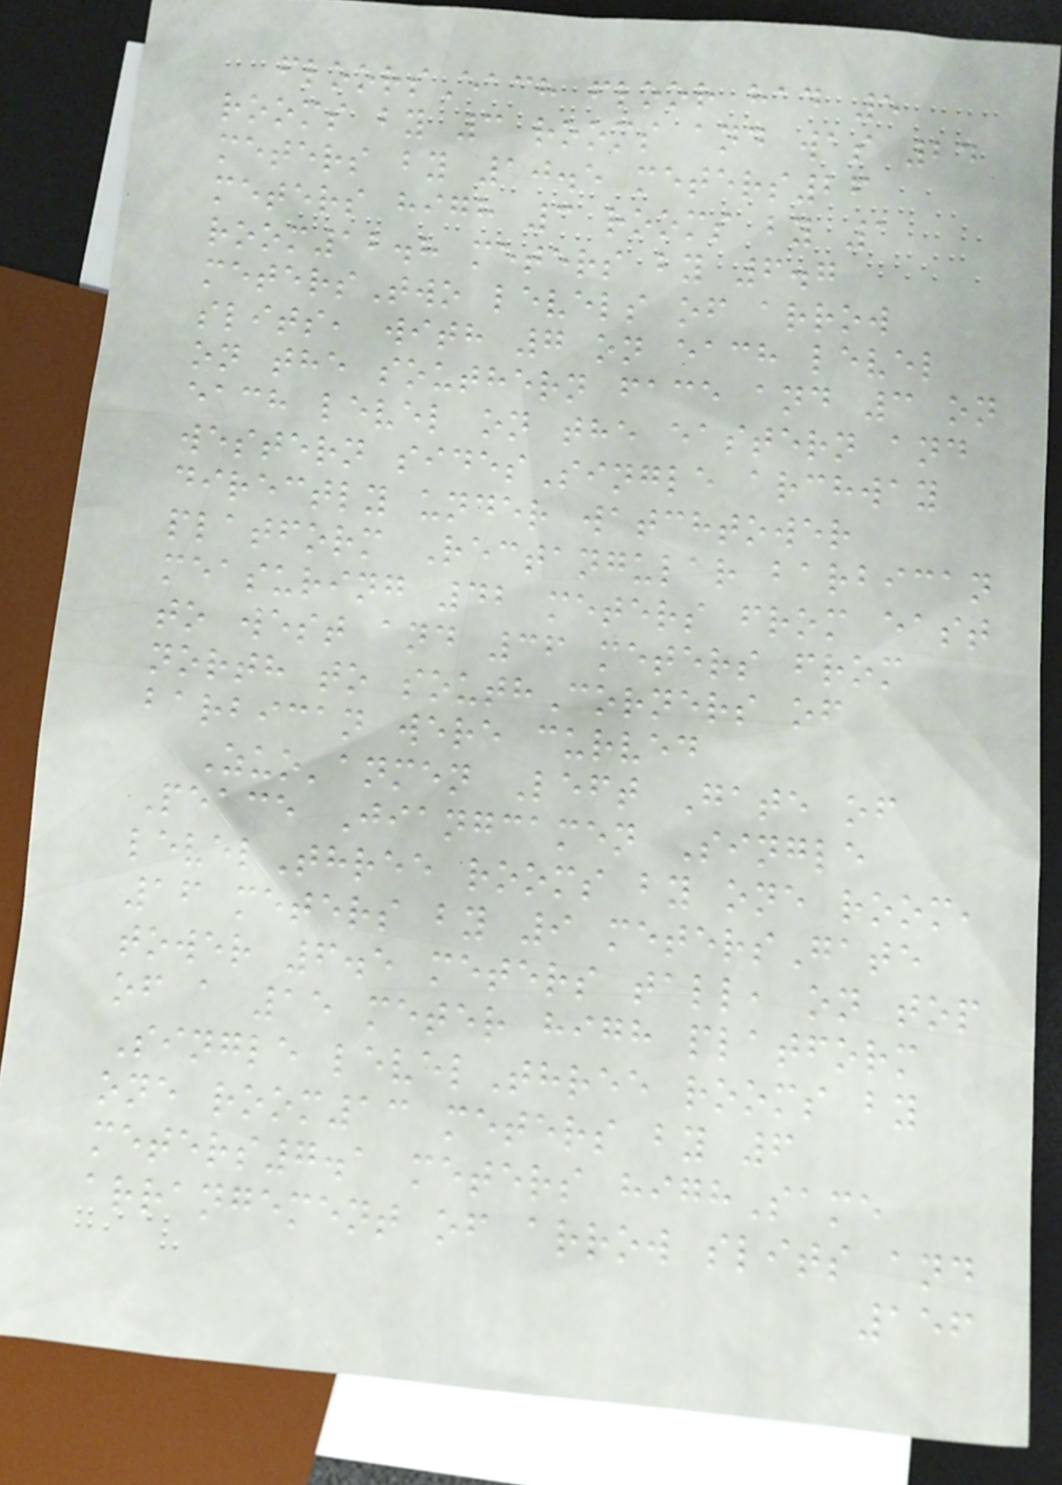floorsEach floor had 5
rooms by 3 rooms and was 24
meters by 10.5 meters26
meters high 3 rooms by 1
room12.8 meters by 6.7
metersTwo levels of arrow
slits, with 7 on each level
on the southern face and 3 on
each level on the eastern and
western sidesSingle archway
directly under watchtower
platform Rectangular barbican
measuring 42 meters from east
to west and 36 meters from
north to southCorners of
barbican were curved
Zuo'anmen Left Gate of
Peace Jiangcamen Single
levelThree rooms by one room,
16 meters by 9 metersGate
tower 6.5 meters tall, on top
of a 15 meter high platform
Single levelThree rooms by
one room13 meters by 6
meters7.1 meters highSame
arrangement of arrow slits and
156
